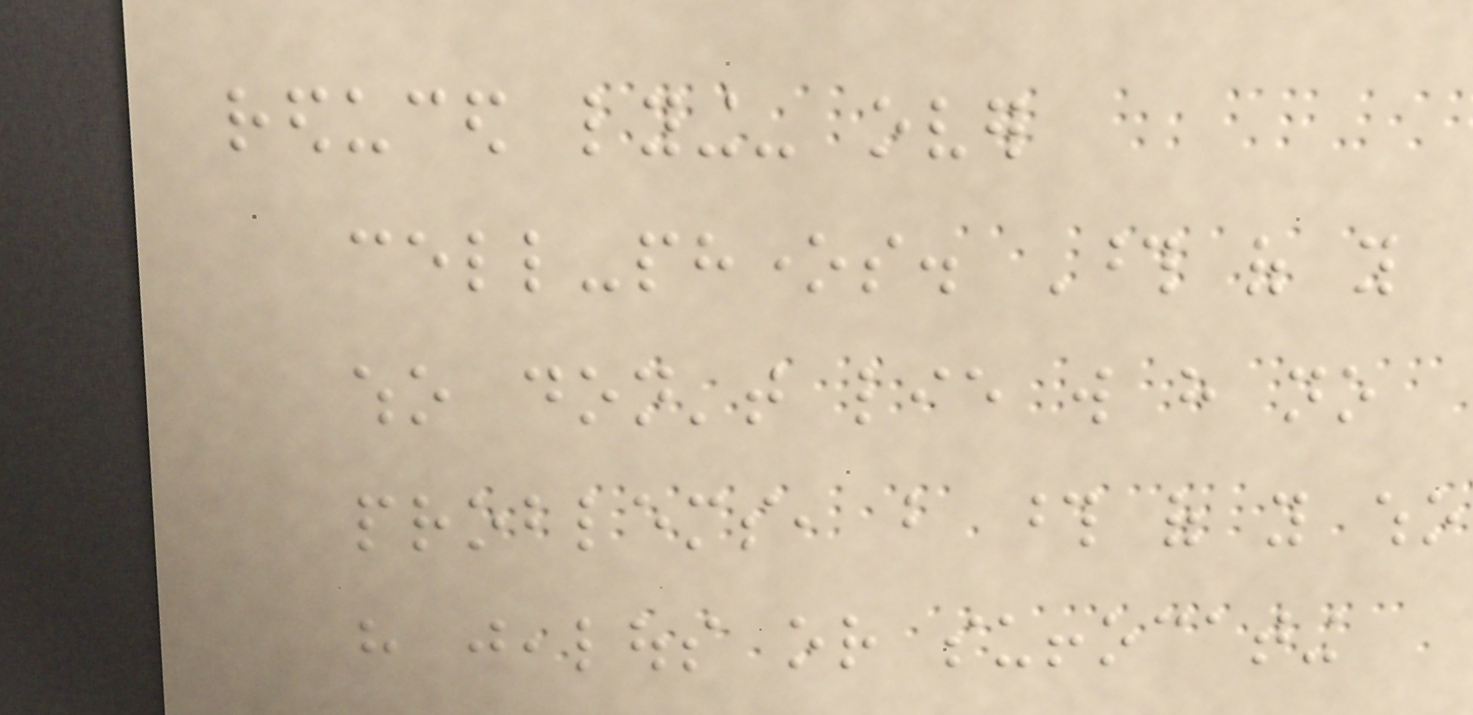reduced lying- over
cell-phones. Those of you
who don't lie will have no
problems, but those of you who
have jealous or suffocating
